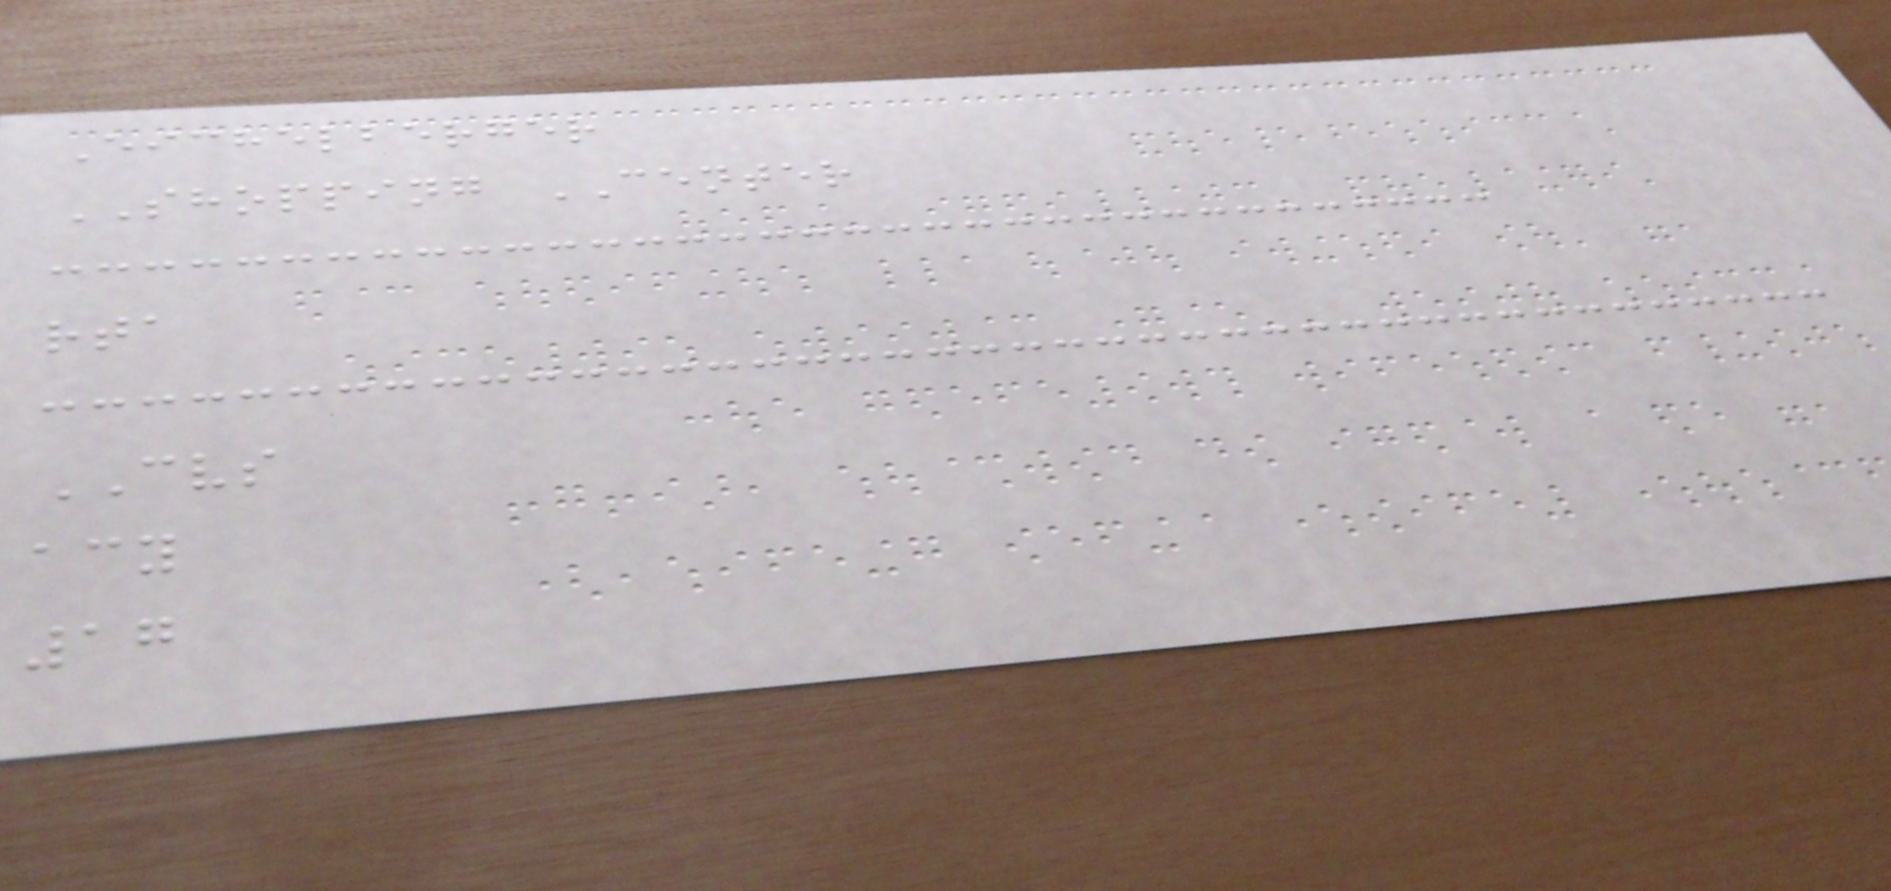Eichelberger
SHOPPING CENTER
rta
CVS
acy
17
